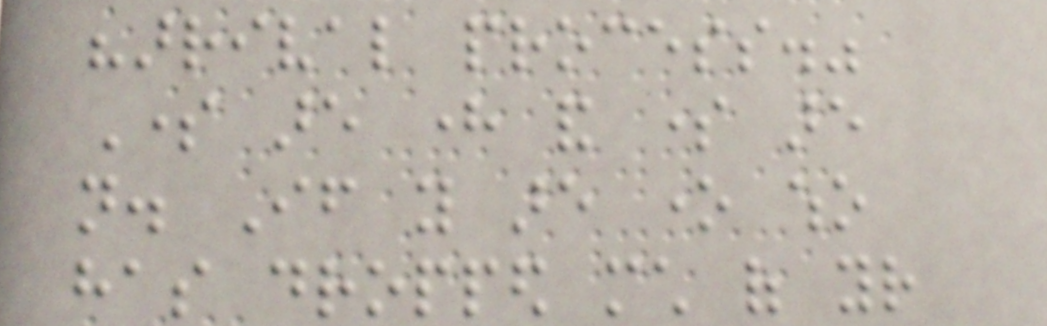"arrival process."
Some are here and some are
not. If you are one who
has dropped much of your
